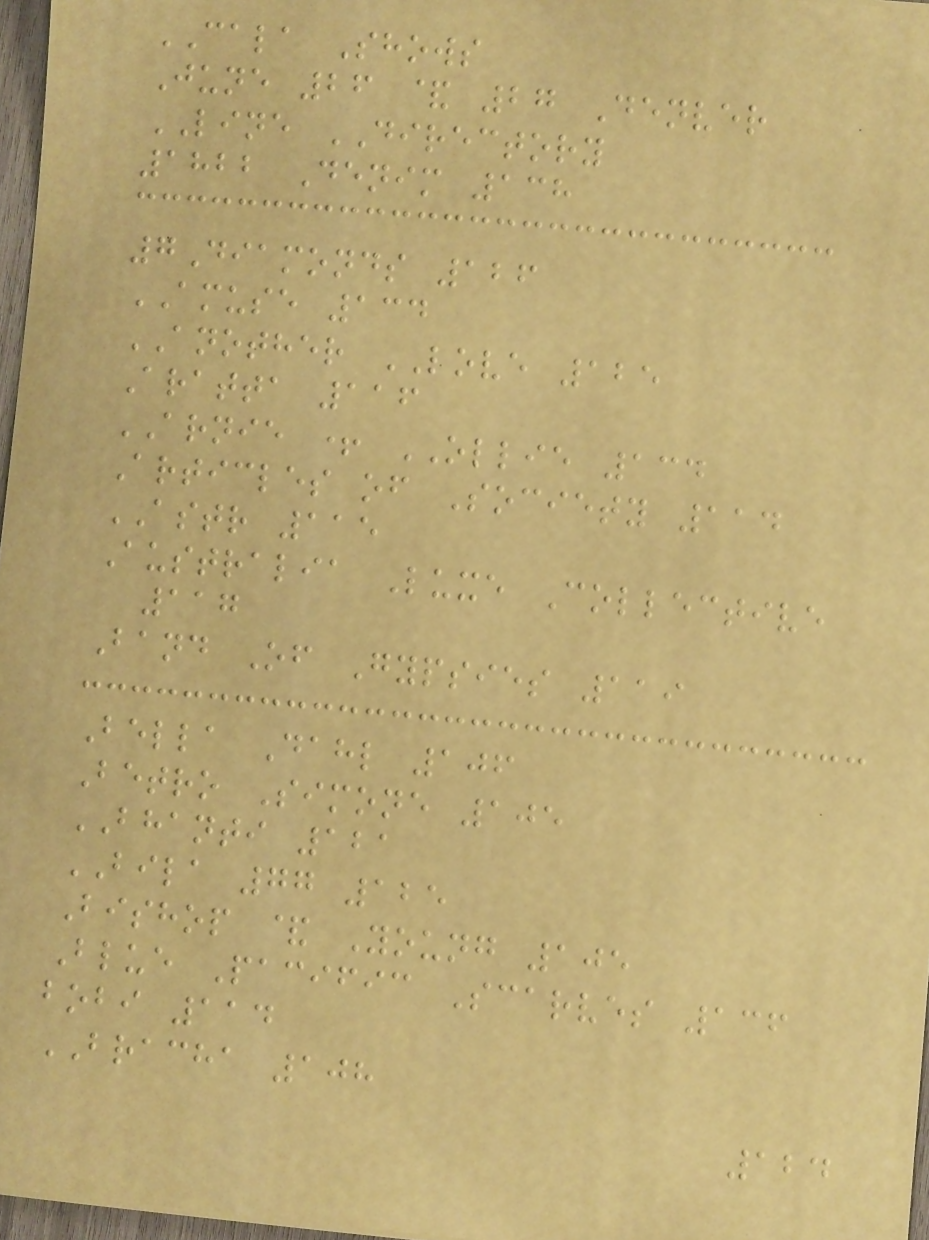CALA Shows
June 26 & 27 Denver
LINE DIRECTORY
1822 Denim 138
7Diamonds 126
AMUSE 134
ANOTHER LOVE 125
Aratta 116
ARNIE + OLLIE 134
Articles of Society 114
ASTR 115
Australia Luxe Collective
117
Band Of Gypsies 119
Bella Dahl 106
Betro Simone 105
BHANTI 121
BILA 77 125
Bishop & Young 105
Blue Pacific Scarves 136
bobi 114
BRACHA 108
124
